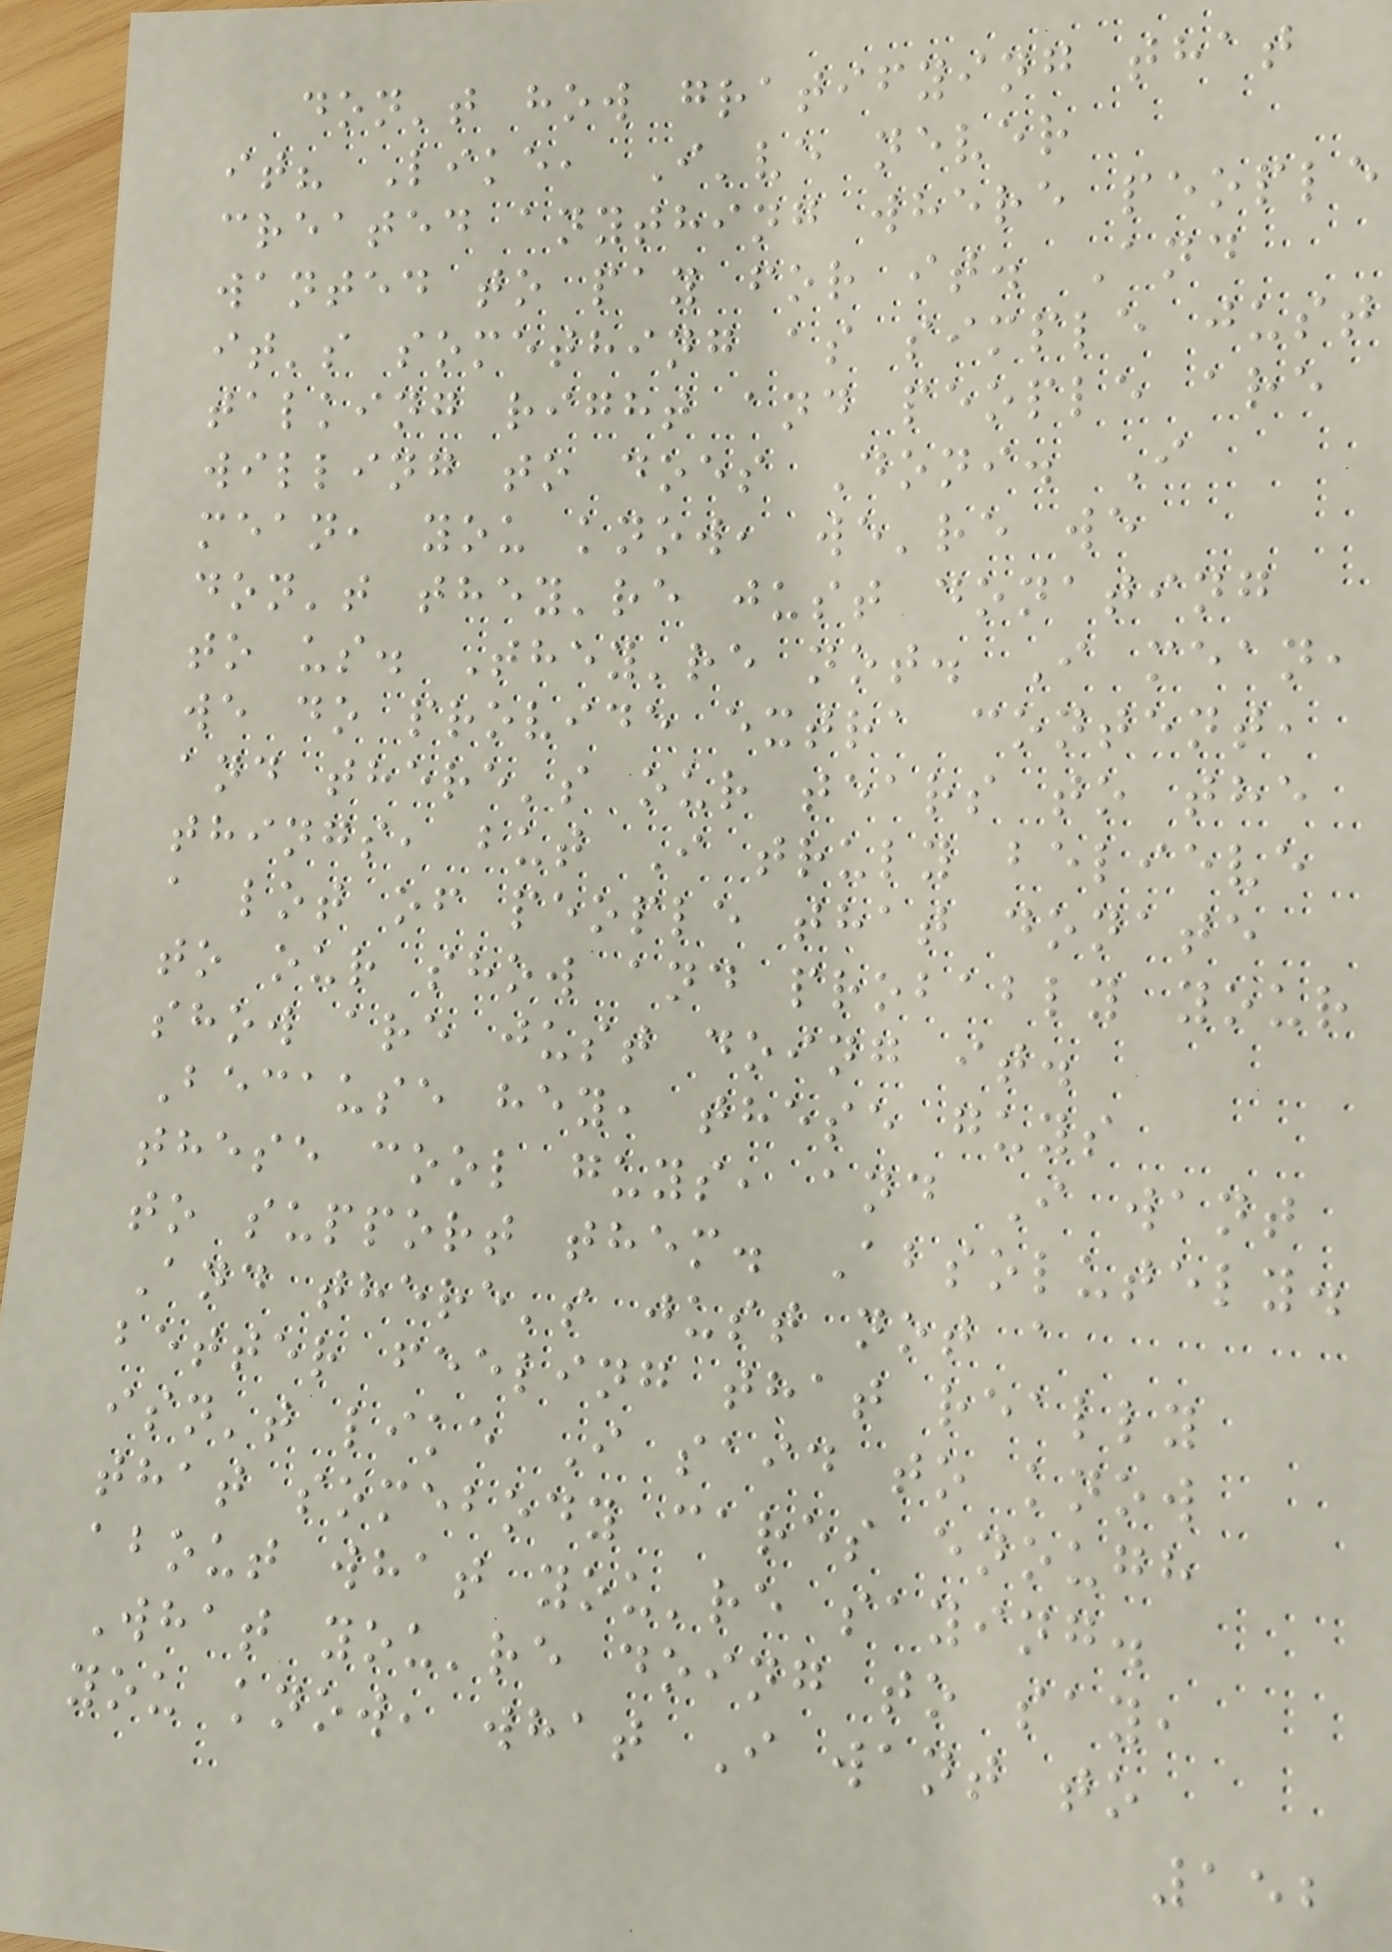don't how gratifying that
it? Like, I've never
created anything where people
wanted to pay for it. And
it's something as simple just
talking right and people are
willing to does Doni. I
mean, you know, we're we
don't they're just donating
to us. They're not. I mean,
we do provide extra content,
and there's our tears to the
things, but I truly believe
a lot of people that donate
to our show and probably your
show are just doing it.
Because hey, these guys
these cool guys, and I want
to support them. Absolutely.
And there's just not a
better feeling that really
isn't like I said to know
that somebody cares enough
about what you're saying.
What you're doing to say,
you know, what I want to
152
